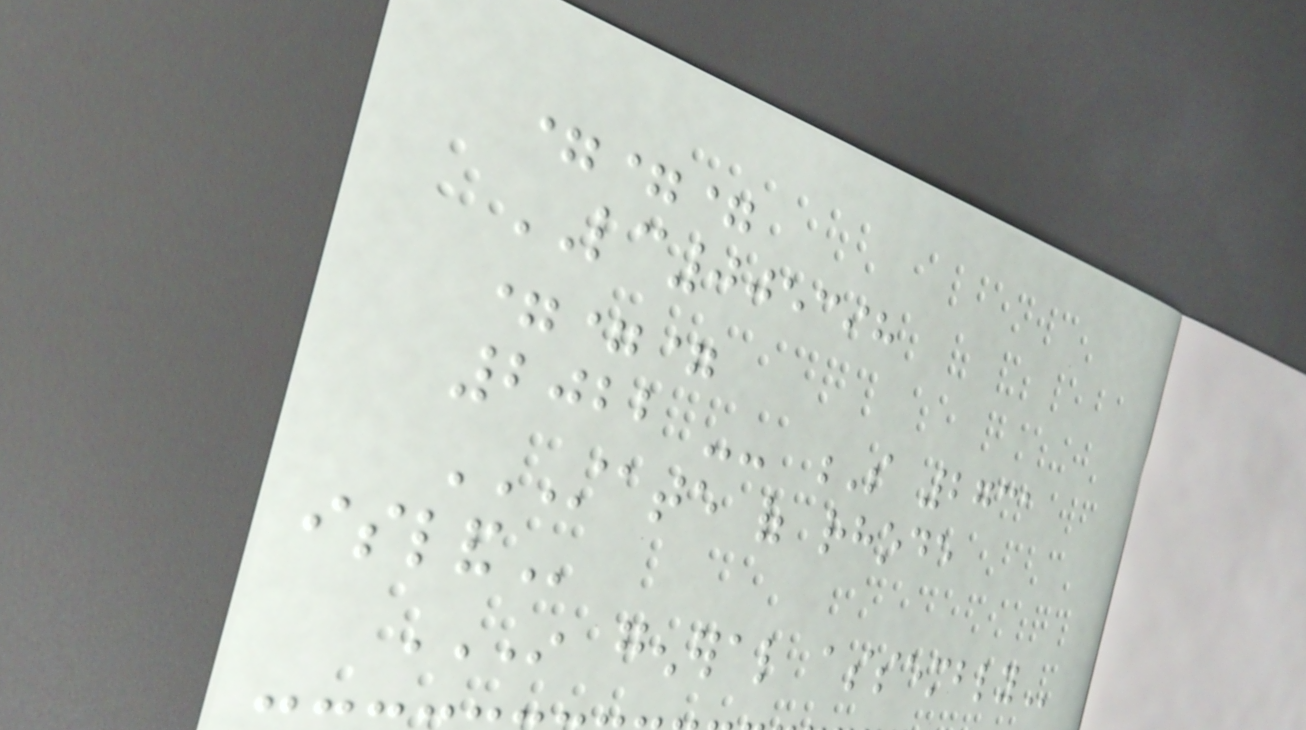===
LC005398
===
2022 -- S 2731
STATE OF RHODE
ISLAND
IN GENERAL ASSEMBLY
